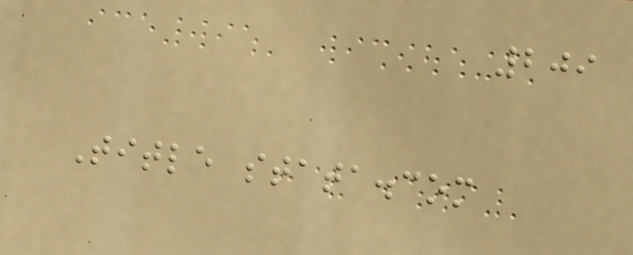209
Title stata.com
